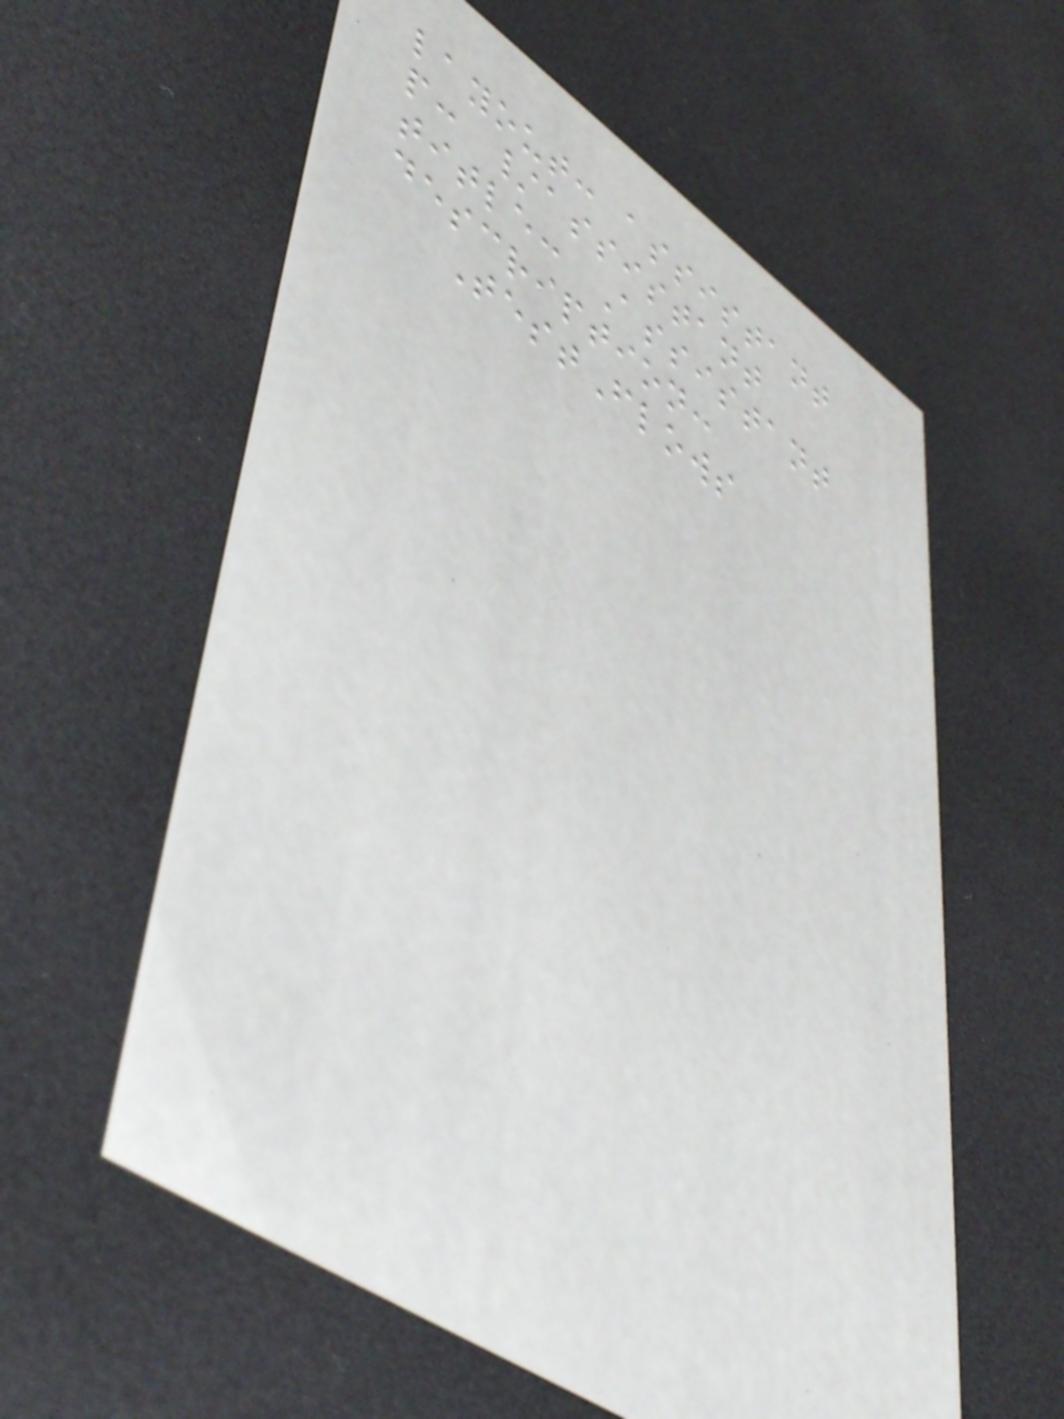layout: assistant
p: /assistant
title: Assistant
description:
TestFlows
